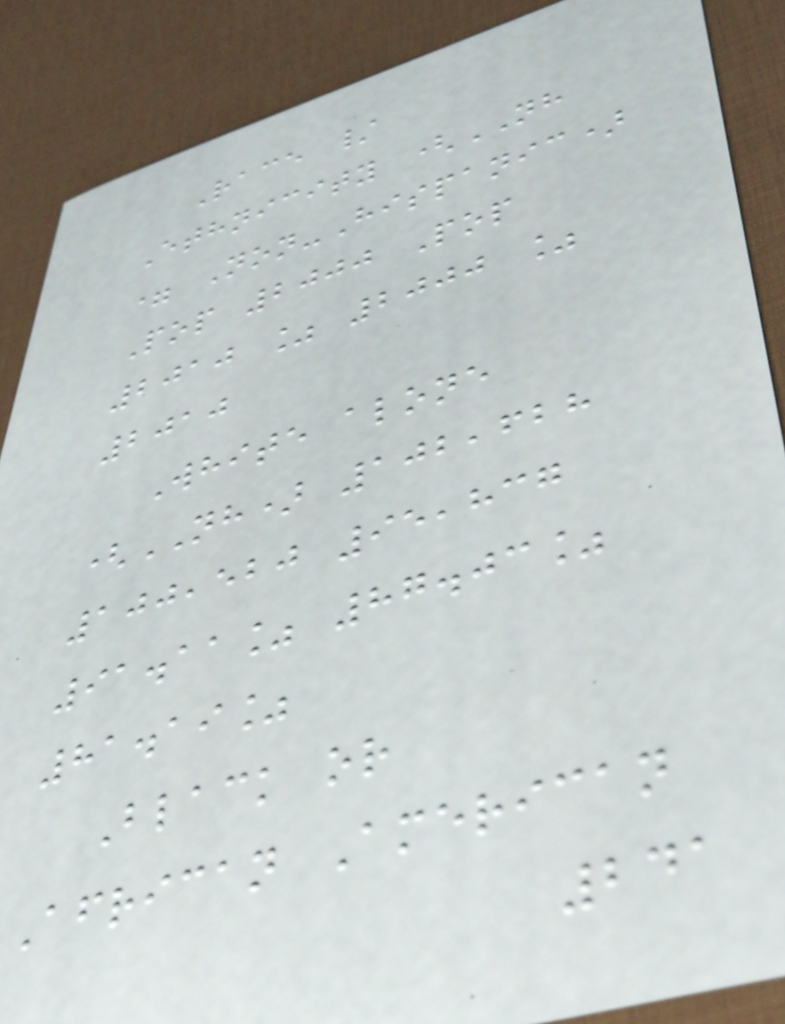Race /
Ethnicity (NH
= Non-Hispanic)
Pop 2000 Pop
2010 % 2000 %
2010
White alone
(NH) 102,628
100,520 95,837
91.11% 87.03%
81.19%
Black or
African American
241
